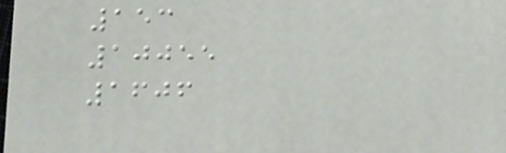153
10055
1606
